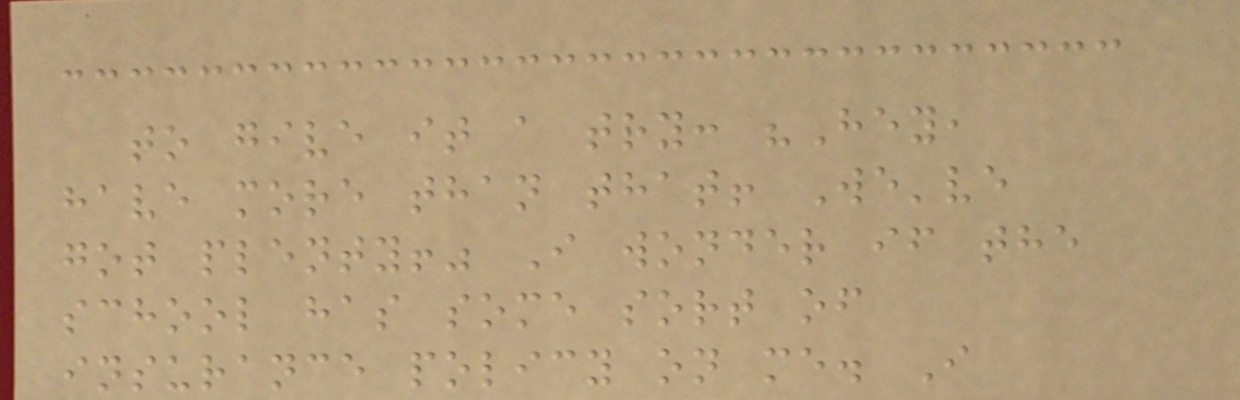to give it a try: "Hey,
have more than that! We've
got plenty!" I wonder if the
school has some sort of
insurance policy on me. I
